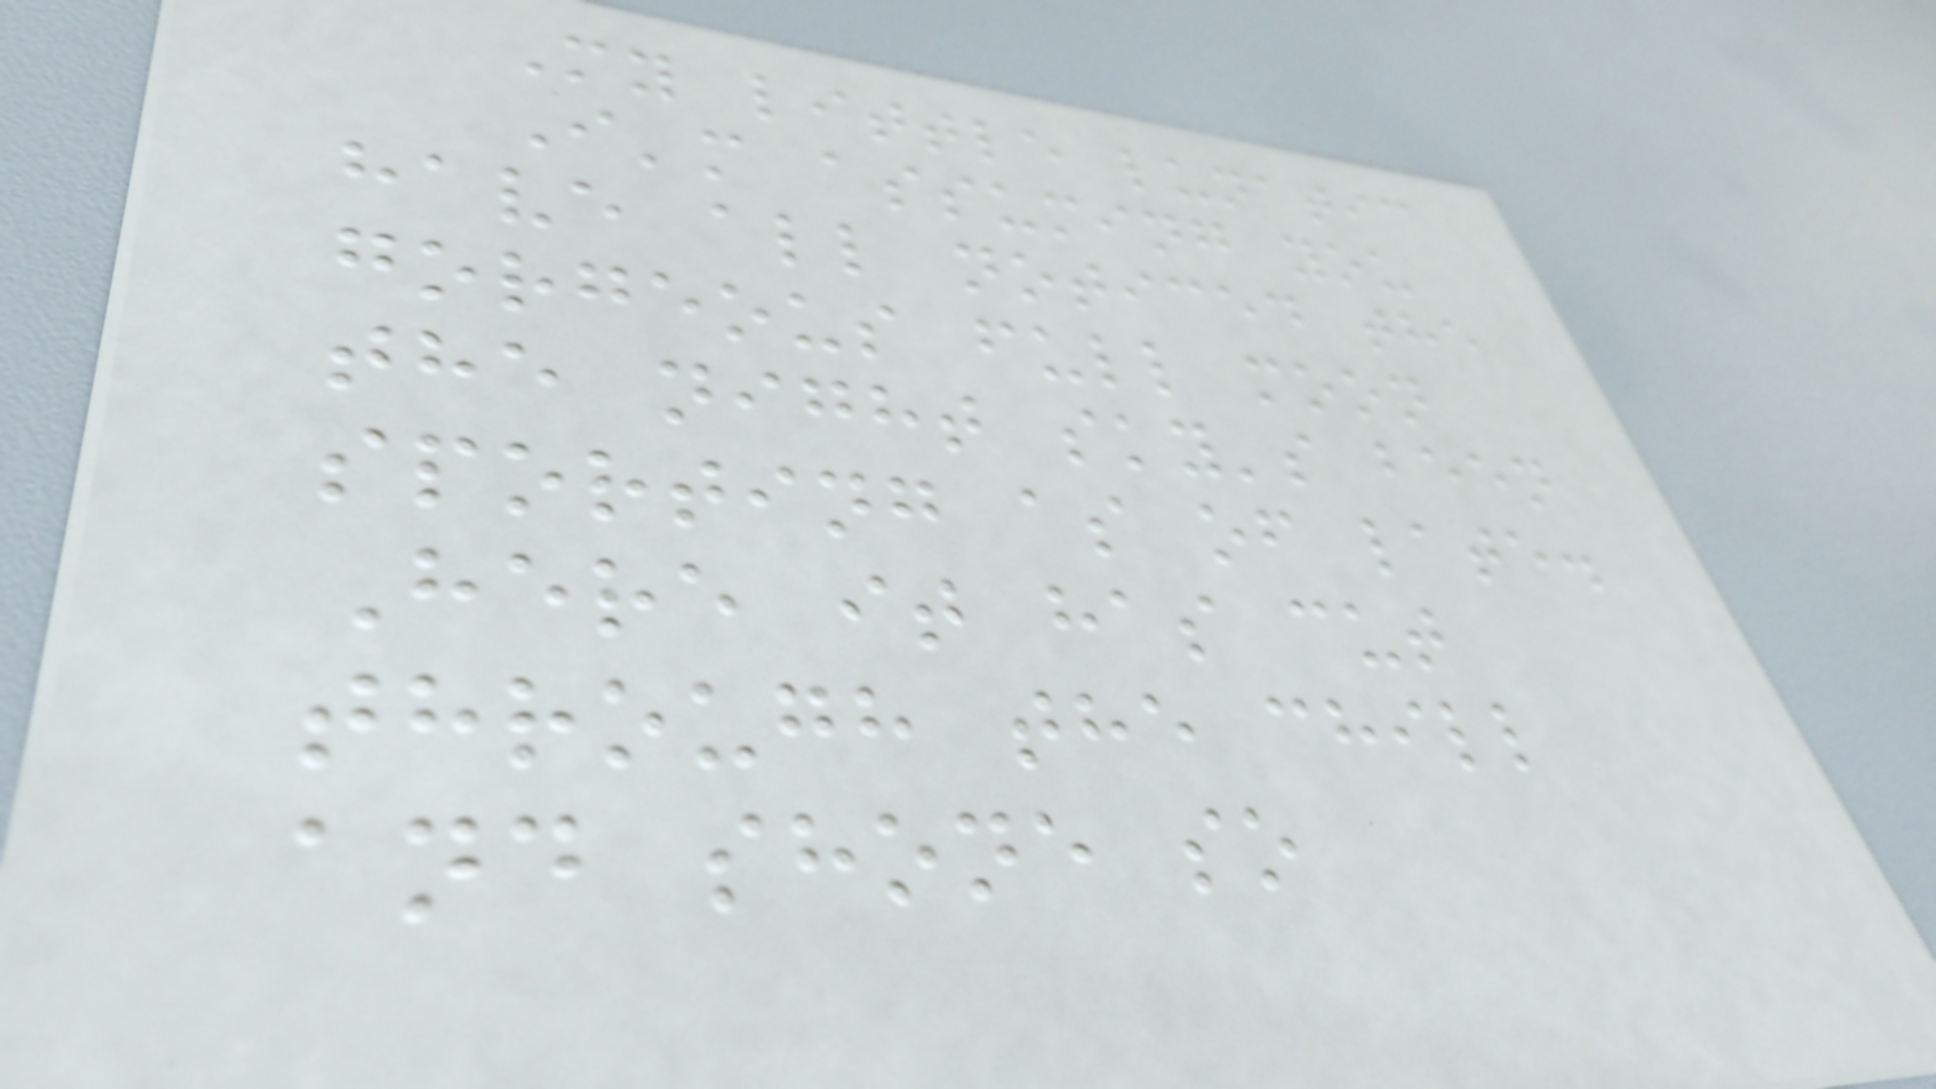My little lunatic
I'm assuming you
have all noticed the
gorgeous full moon
the night sky's been
sporting as of late.
Here it has cut
through the chill
and shone so
